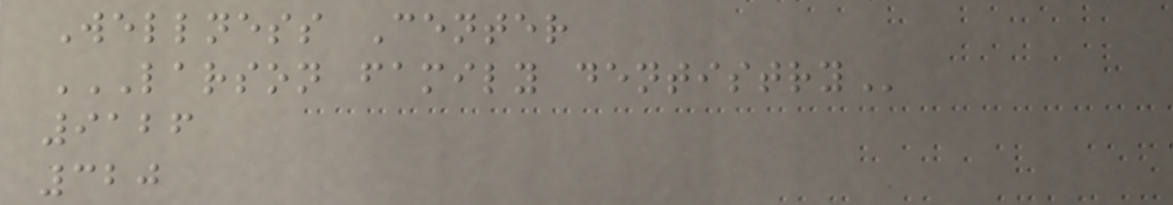Wellness Center
LARSON FAMILY DENTISTRY
9126
320
